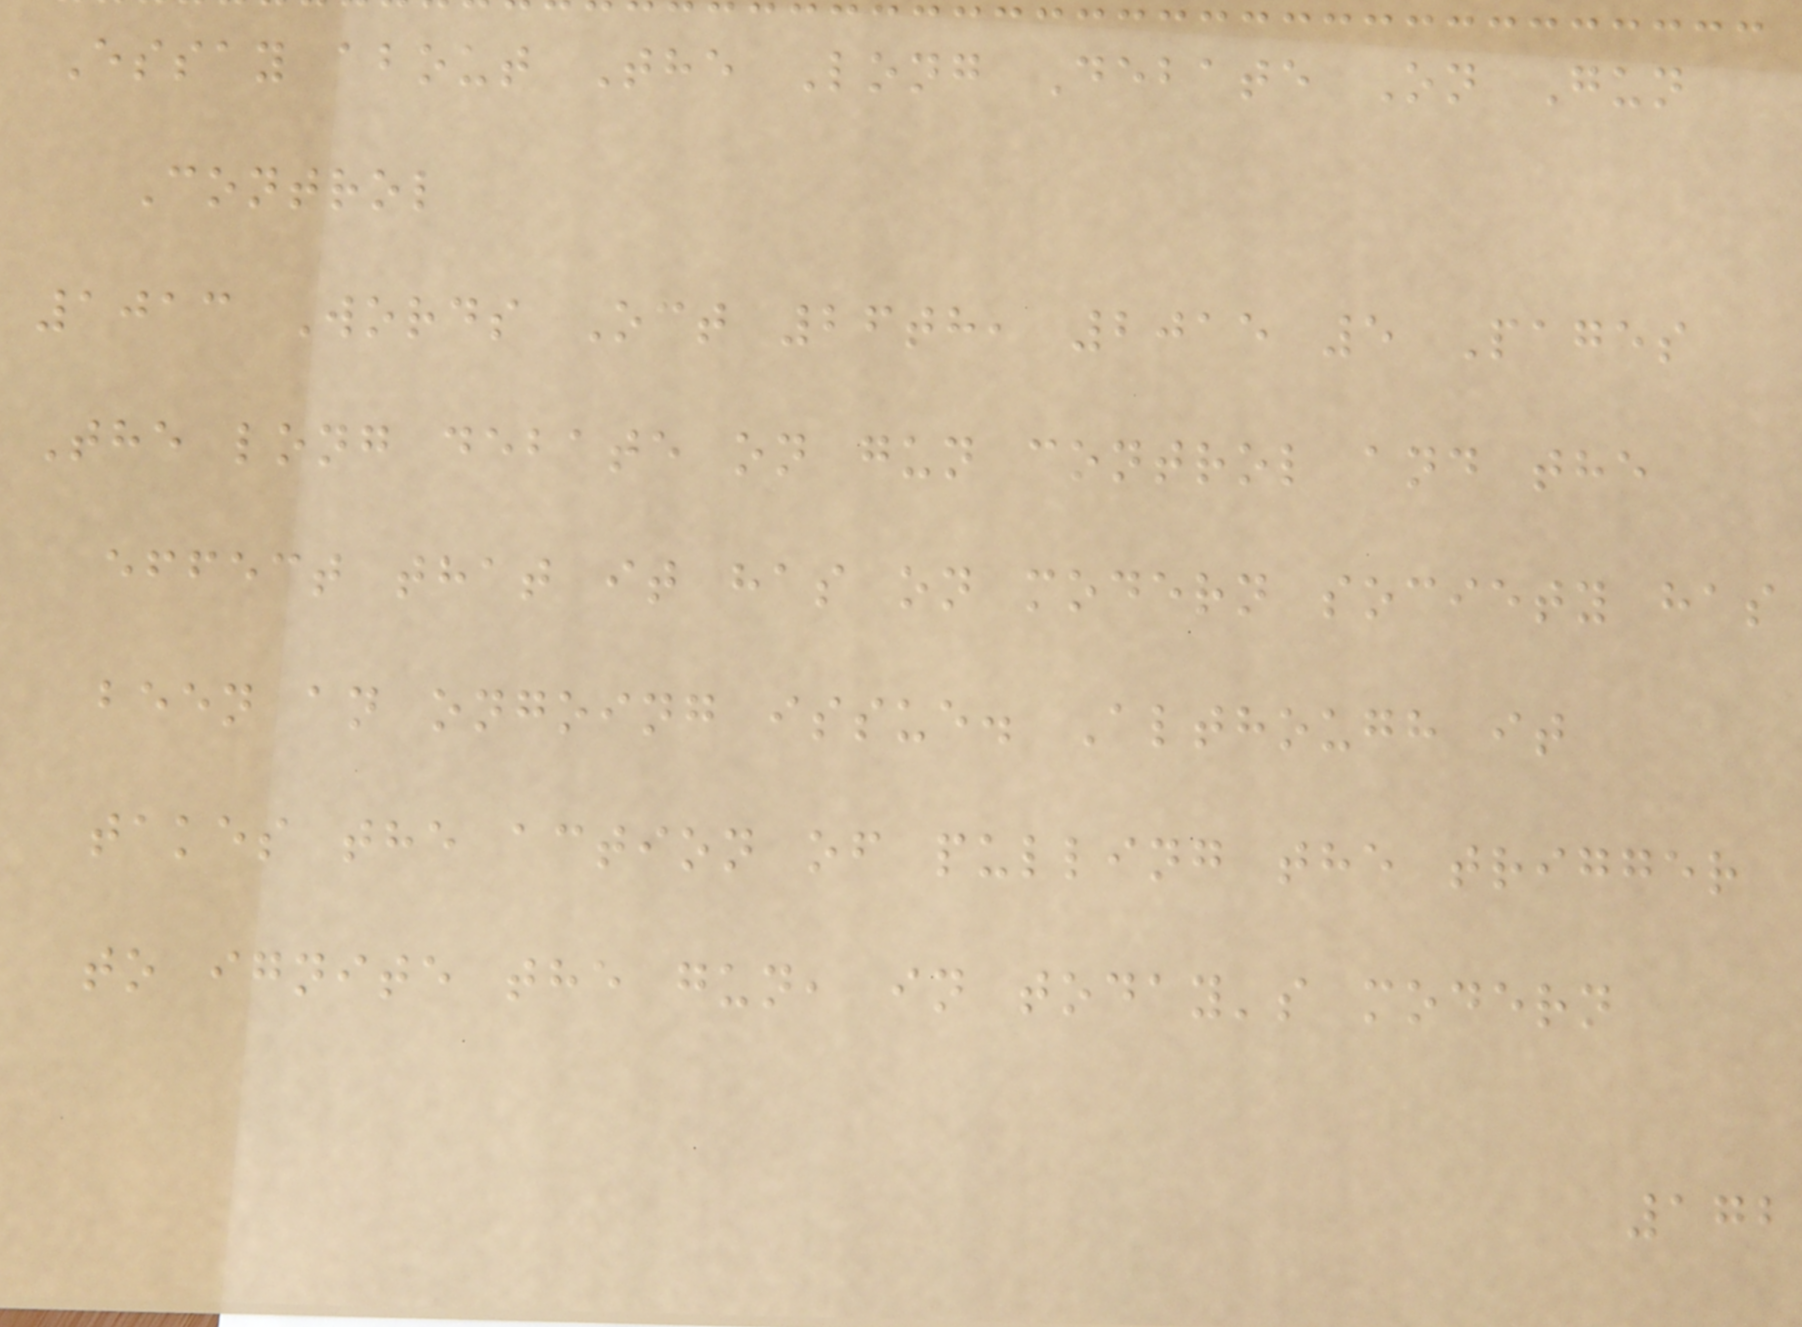Essay about The Long Debate On Gun
Control
1013 Words Oct 26th, 2015 5 Pages
The long debate on gun control and the
effect that it has on modern society has
been an ongoing issue. Although it
takes the action of pulling the trigger
to ignite the gun, in today's modern
172
